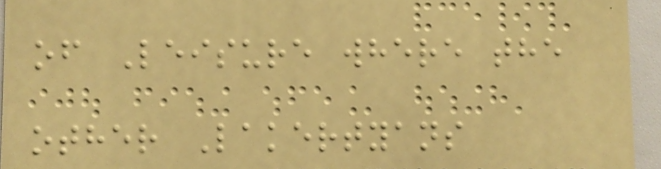of Leisure where the
other Lakertyans
